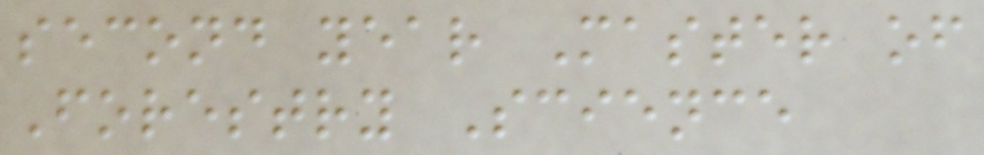second year Master of
Forestry Science
